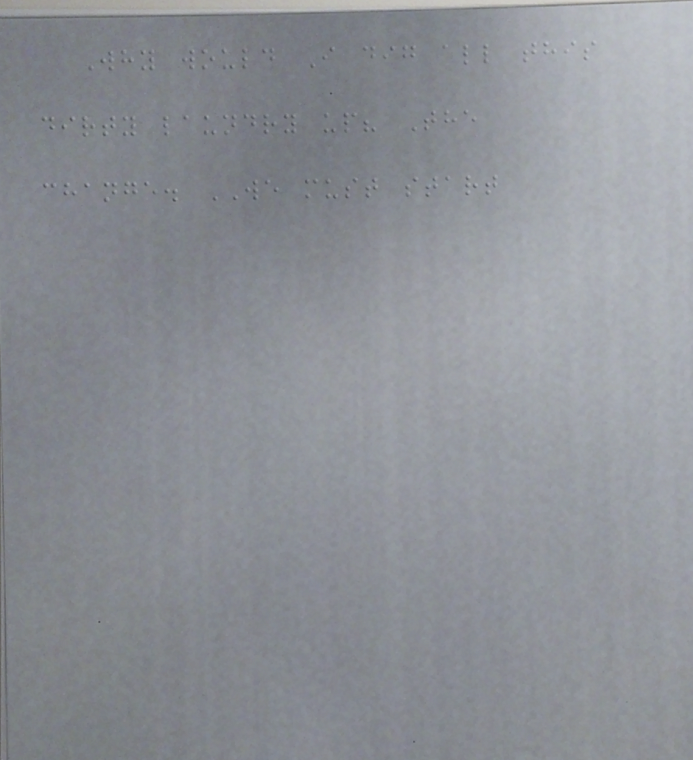Why would I dig all this
dirty laundry up? The
change. WE must start
